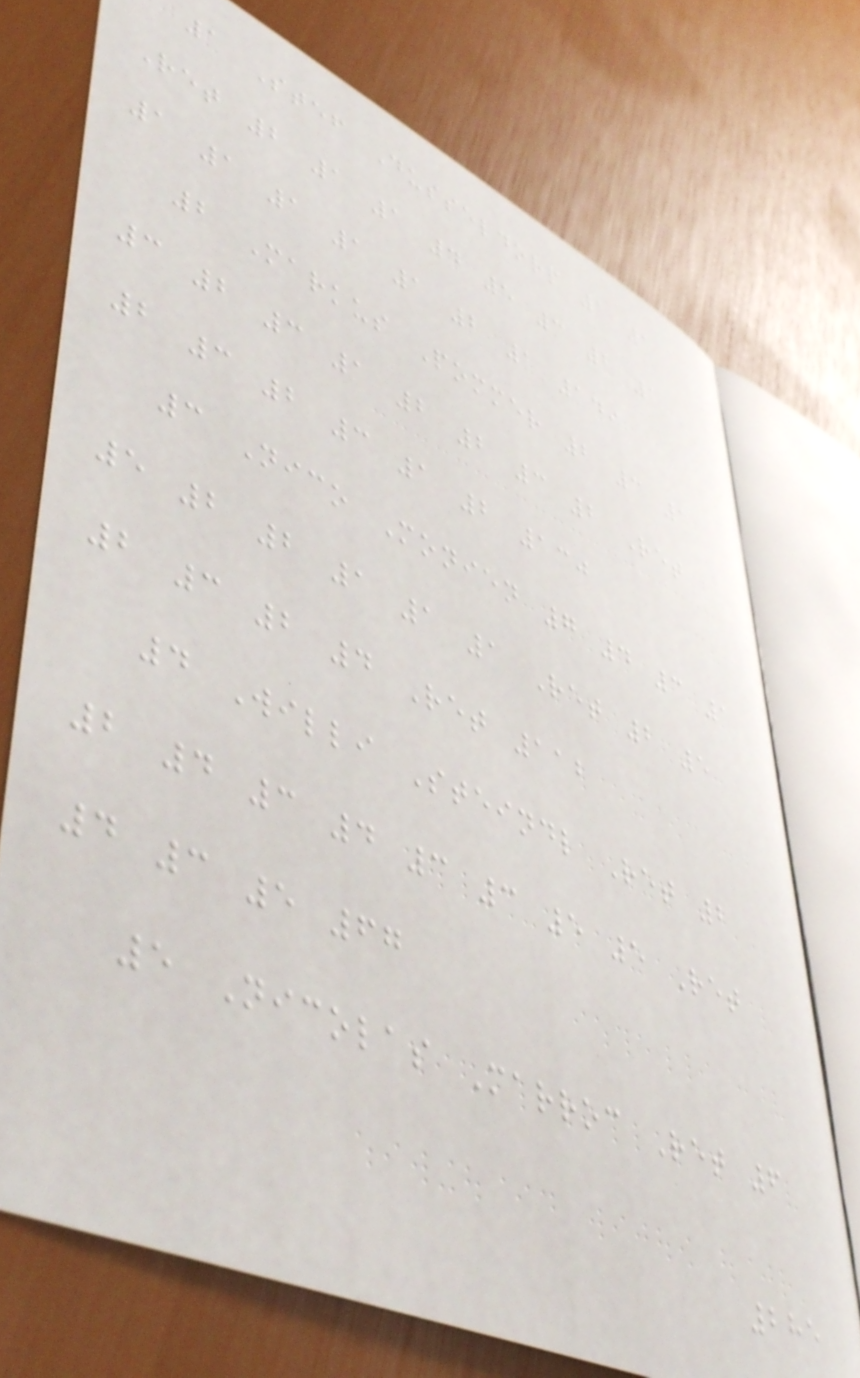1 Stef Dusseldorp 1 1
Ret 2 1 1 4 5 3 2 1
1 1 1 1 1 2 1 149
2 Markus Pommer 2 3 1
3 2 3 1 2 2 3 2 Ret
2 3 2 3 1 2 130
3 Nico Monien 7 4 3 1
5 2 2 1 1 1 Ret 2 5
2 3 2 4 Ret 112
4 Willi Steindl Ret 2
2 4 3 4 3 3 5 5 Ret
4 3 5 67
5 Nicolas Marroc Ret 6
285
